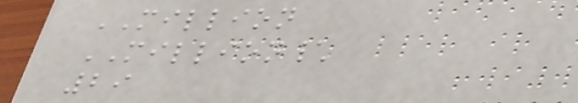MILLION
MILLION\
29
